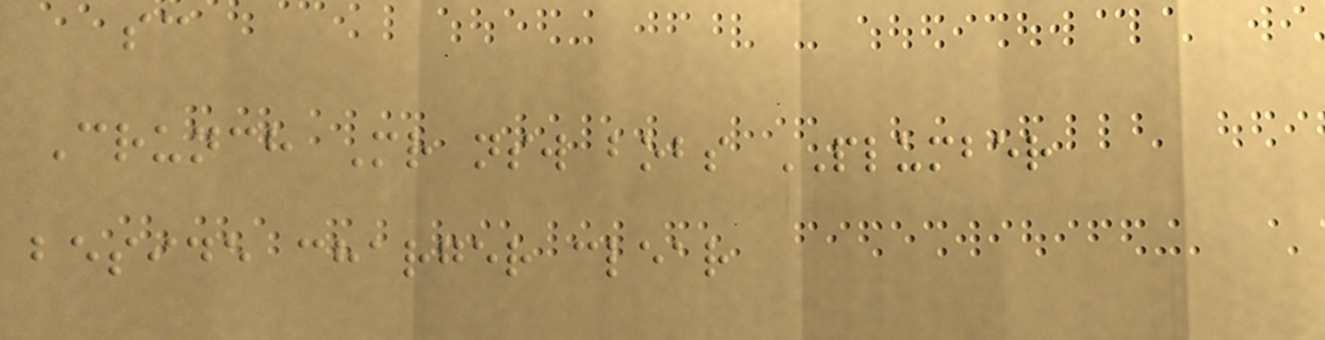sc
Crunch Mr nsw bobs PLUMBER
beside charger clear
